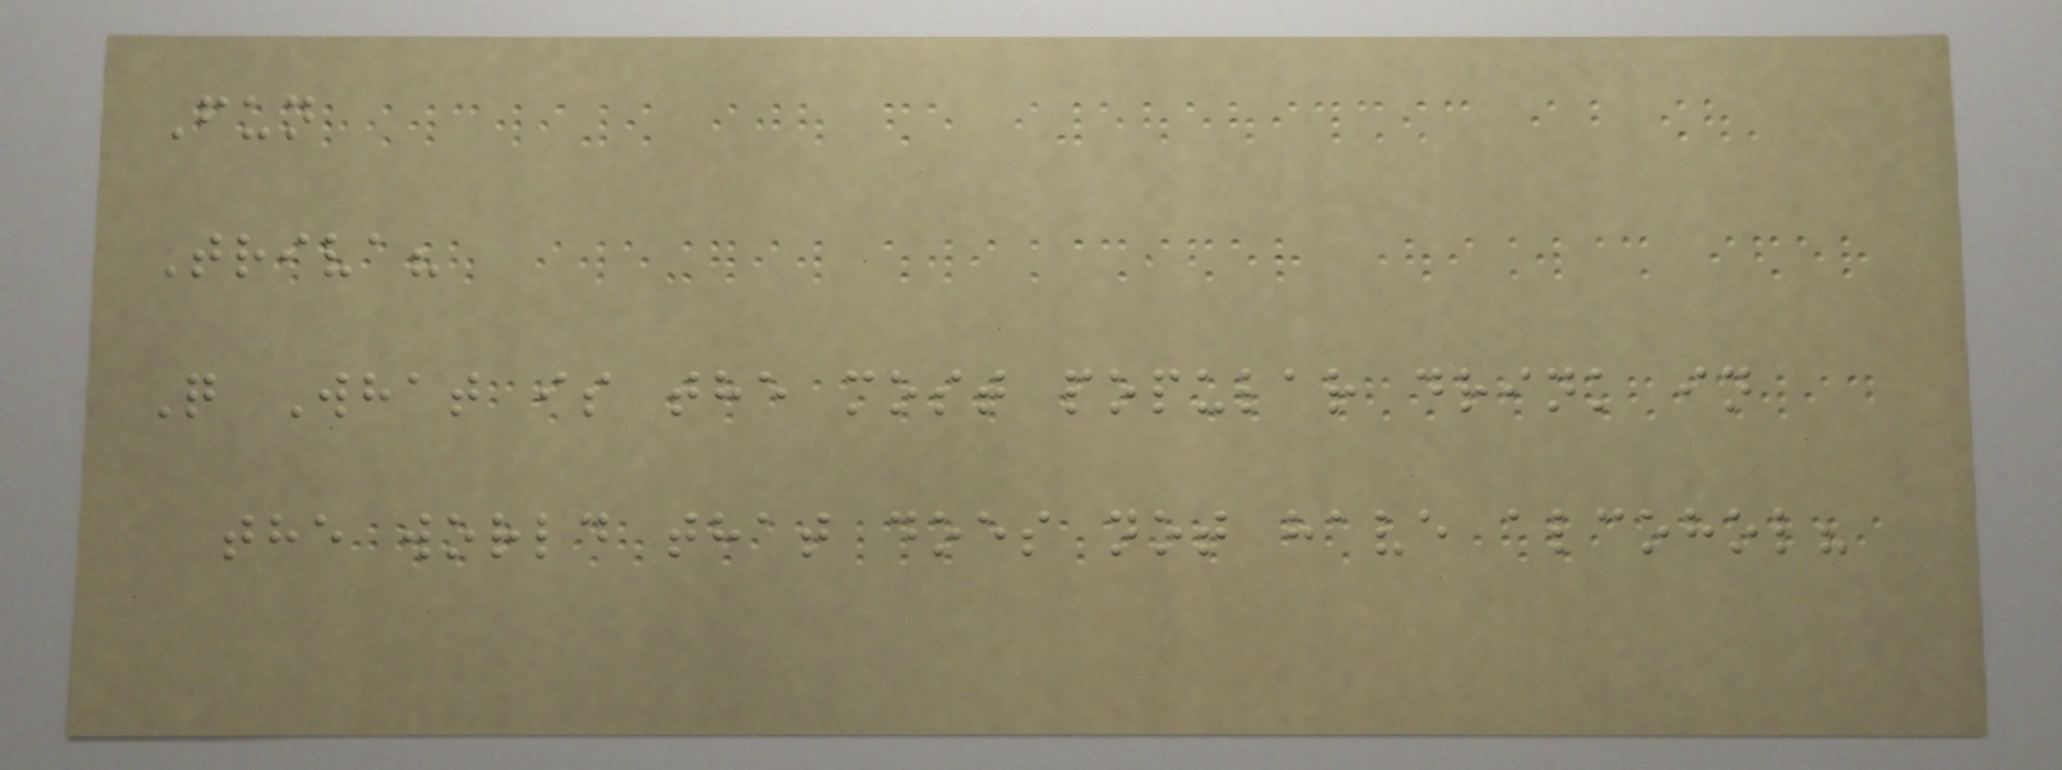Fun
Triva?
Q What is the most popular drink in
the world that does not have alcohol?
